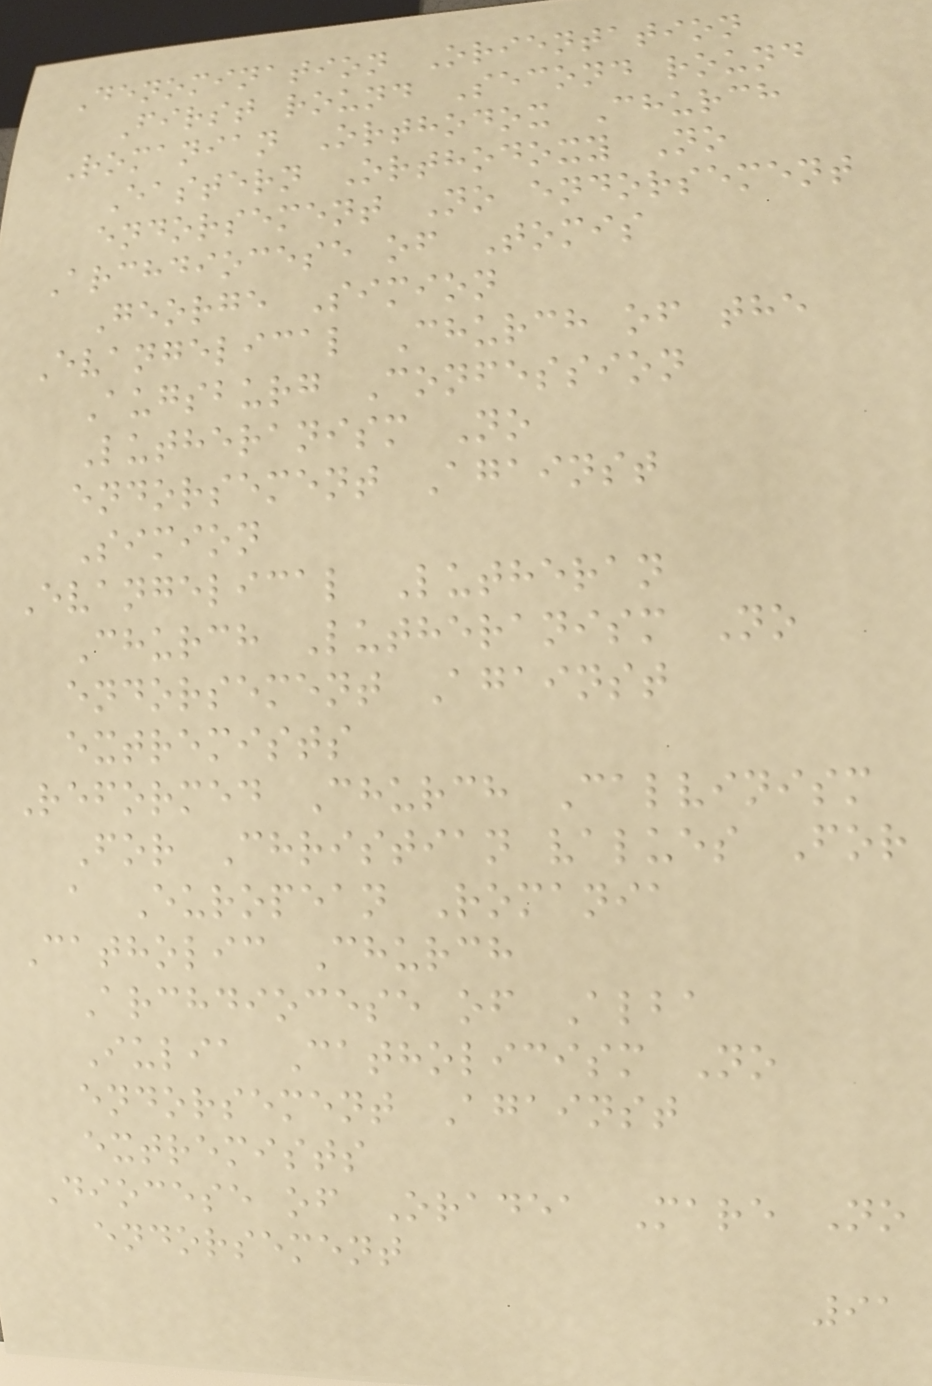Denomination Orientation
First round Second round
Romanian Orthodox Church
Eastern Orthodoxy No
endorsement No endorsement
Archdiocese of Tomis
George Simion
Evangelical Church of the
Augsburg Confession
Lutheranism No
endorsement Against
Simion
Evangelical Lutheran
Church Lutheranism No
endorsement Against
extremists
Reformed Church Calvinism
For Christian values For
a European Romania
Catholic Church
Archdiocese of Alba
Iulia Catholicism No
endorsement Against
extremists
Diocese of Oradea Mare No
endorsement
91
